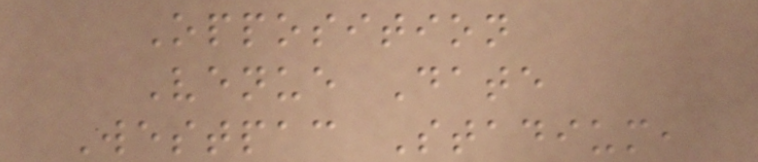Opposition
Venue Date
Westpac Stadium,
